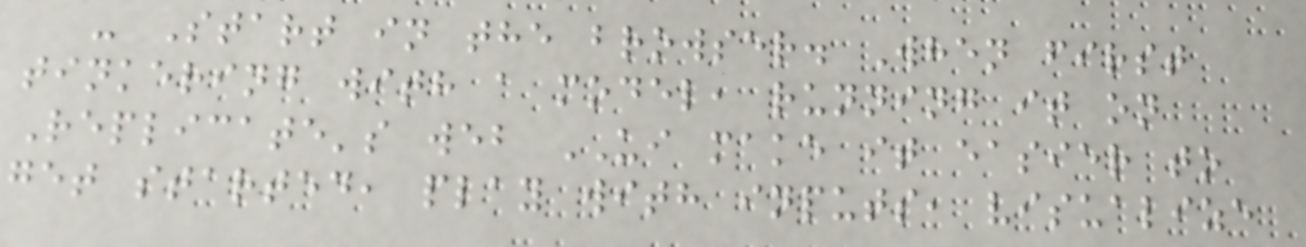- Start in the browser. When first
tinkering with a model, running it on
Replicate's web UI make it easier to
get started, play with inputs, visualize
